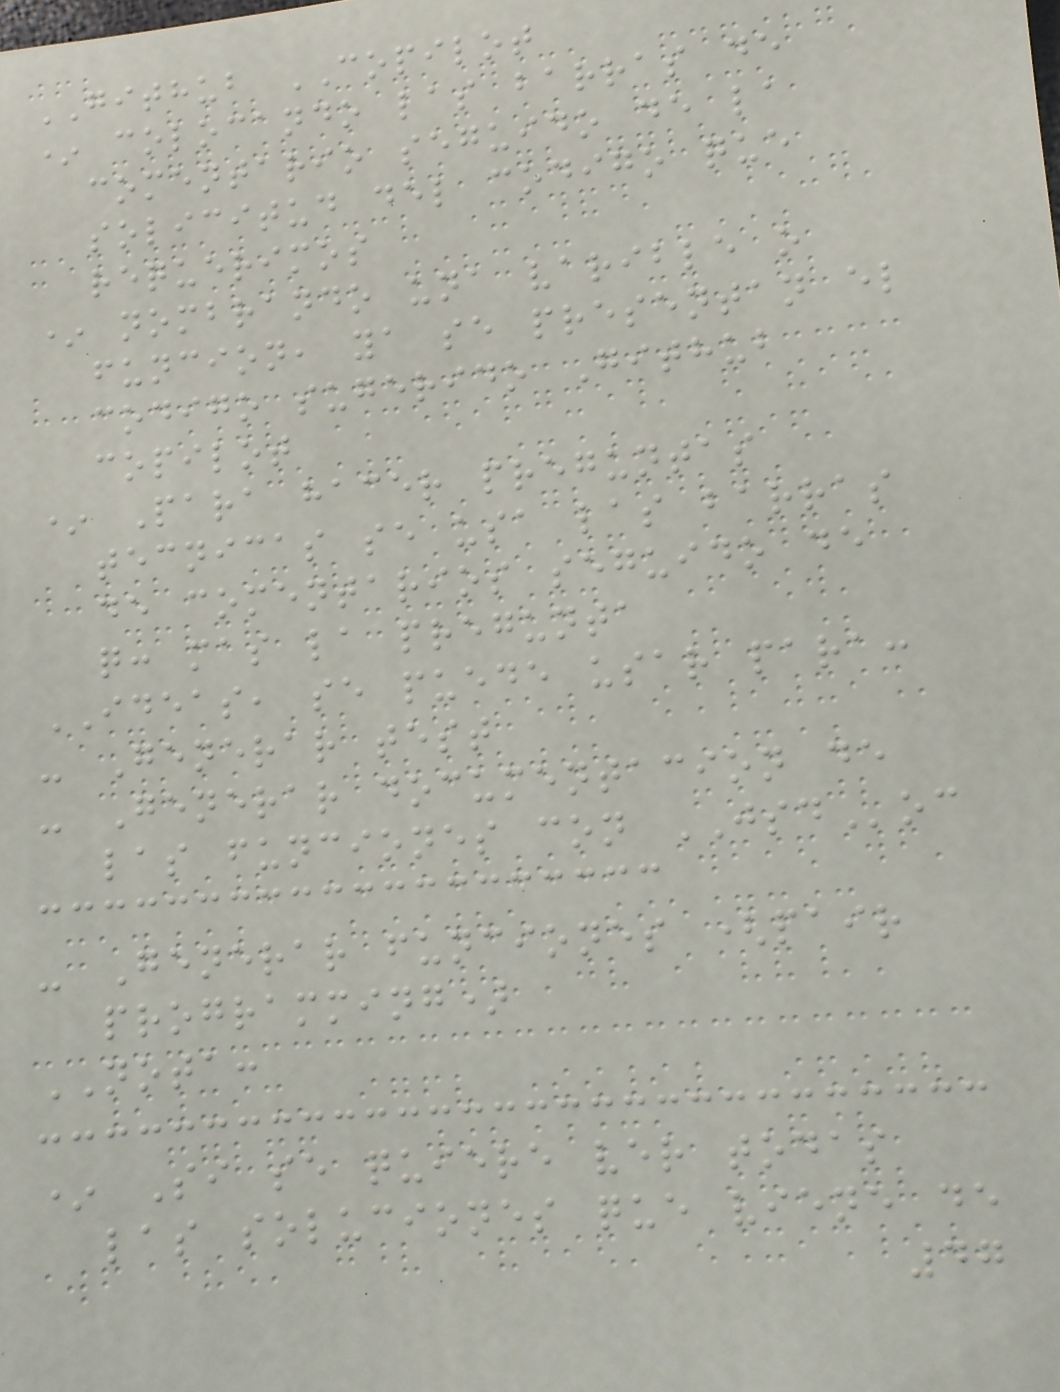GITHUB COPILOT
* colocando las barras de
comentario seguido de la
solicitud del codigo que
requerimos
* nombrando una varible o
funcion, ya se presentan el
codigo sugerido Github
copilot
* Para hacer preguntas
tecnicas se usa las barras
de comentarios seguido de
q: mas la pregunta
IDEAS, se puede usar para:
- Generar test
- Generar documentacion de
las funciones con JSDoc
- Generar funciones (pair
programming)
NOTA:
* Si se quiere ver todas
las soluciones que viene de
47
